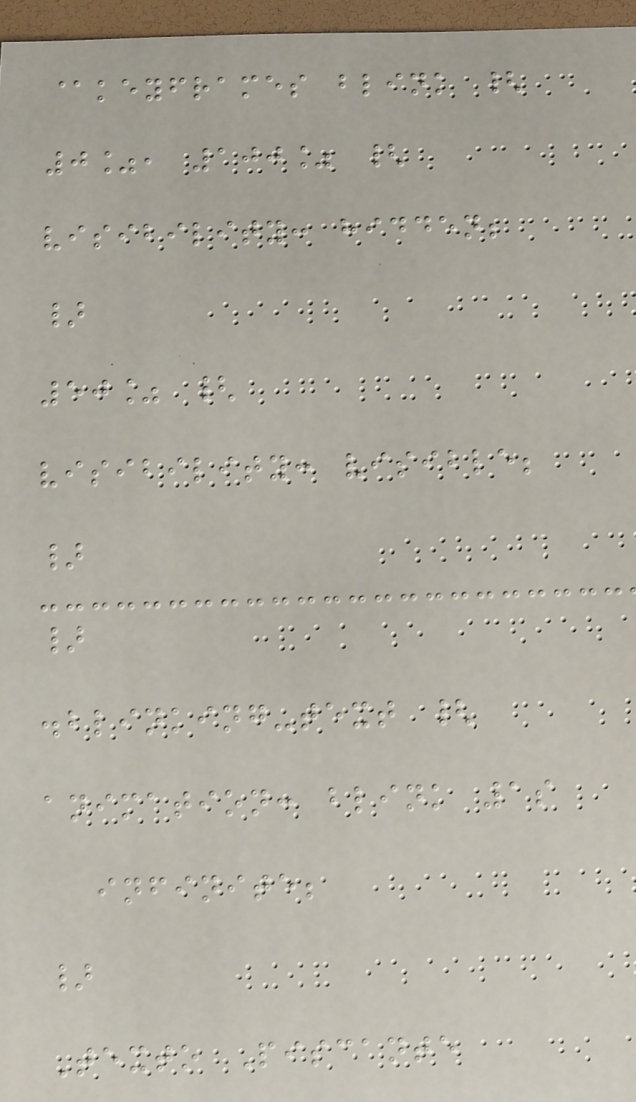@keyframes blink {
0%, 100% {
visibility: hidden;
}
50% {
visibility: visible;
}
}
.blinking-text {
animation: blink 1s
infinite;
}
Texto Piscante
